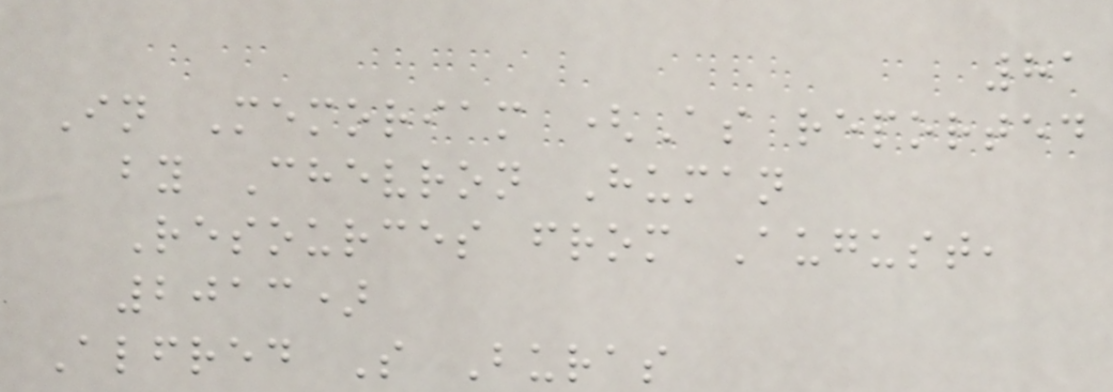81
In Memoriam (As reported
by Chevron Human
Resources from August,
2013)
Alfred S Buras
